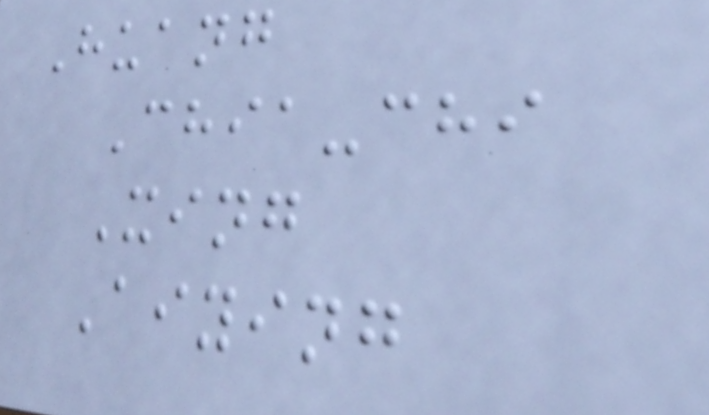Huang
Chia-chi
Xing
Aiying
